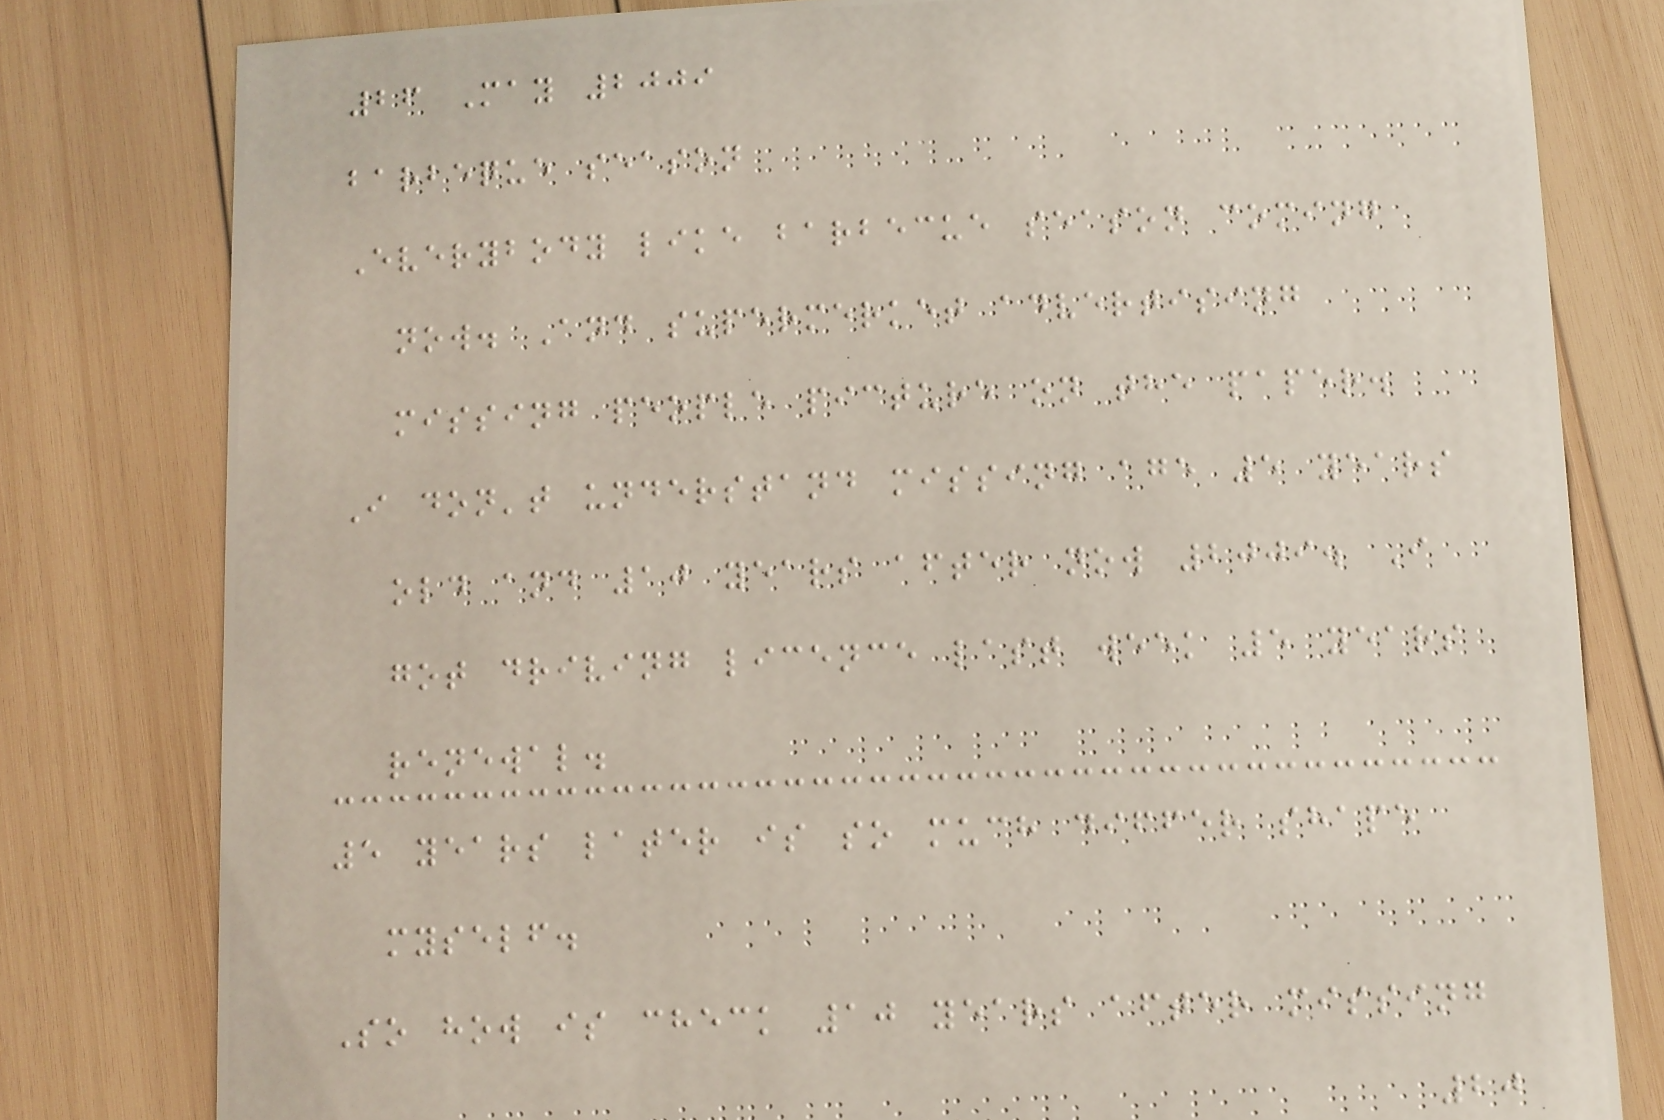26 May 2009
barbeque season
Everybody like barbecue season coming
now. And supermerket advertising
missing people picture on the paper.
I don't understand missing age 5 years
old and 10 years after now 2009. I
got driving licence last week 5 years
renewal.
5 years later is so much differ shape
myself.
So how is check 10 years after missing
20
